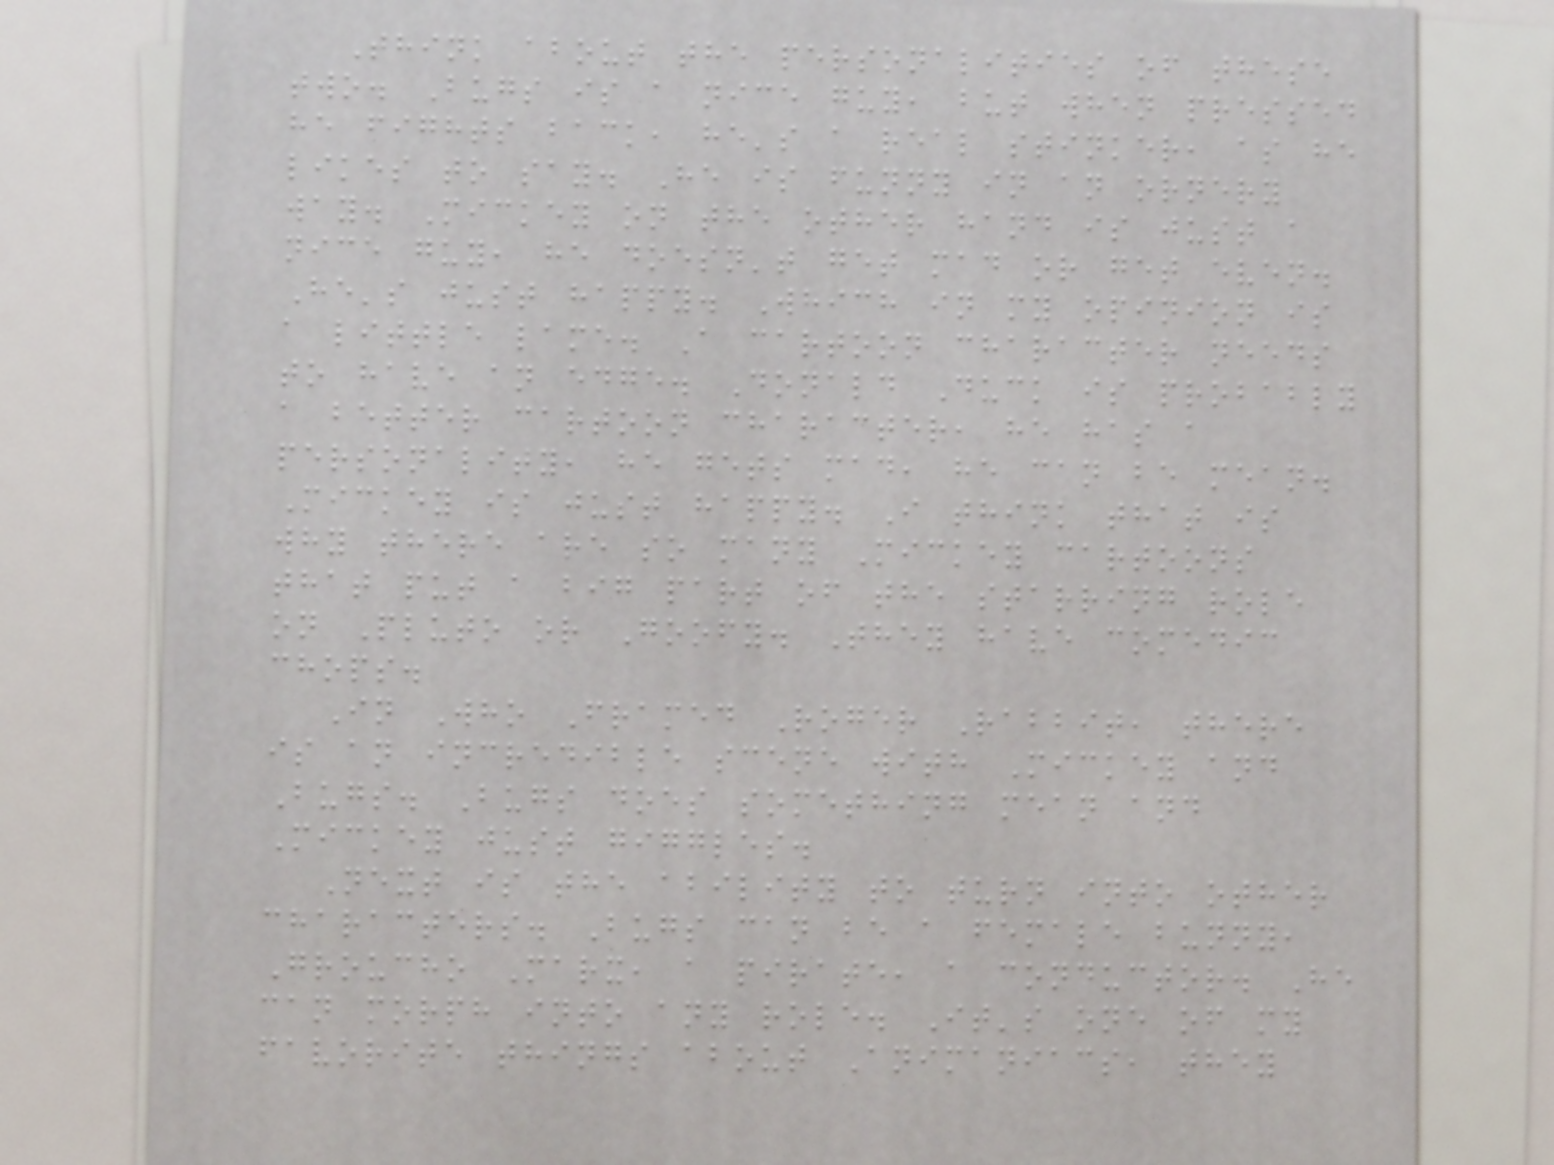Think about the personalities of these
two. Bugs is a nice guy, but when pressed
he fights back, he's a real stinker, as he
likes to say. He is funny in an ornery
way. Mickey on the other hand is just a
nice guy, he doesn't get mad or get even.
He's just happy. Which in my opinion is
a little lame. A cartoon character needs
to have an edge. Donald Duck is probably
a better cartoon character, he has a
personality, he gets mad, he can be mean.
Mickey is just happy. I think that is
why there are so many Mickey cartoons
that put a big part of the starring role
on Pluto or Goofy. They have comedic
chops.
In Who Framed Roger Rabbit, there
is an incredible scene with Mickey and
Bugs. Bugs does something mean and
Mickey just giggles.
Next is the ability to turn into other
characters. Bugs can be a female bunny,
Groucho Marx, a pirate, a conductor. He
can morph into any role. It's one of my
favorite things about Animaniacs, they
